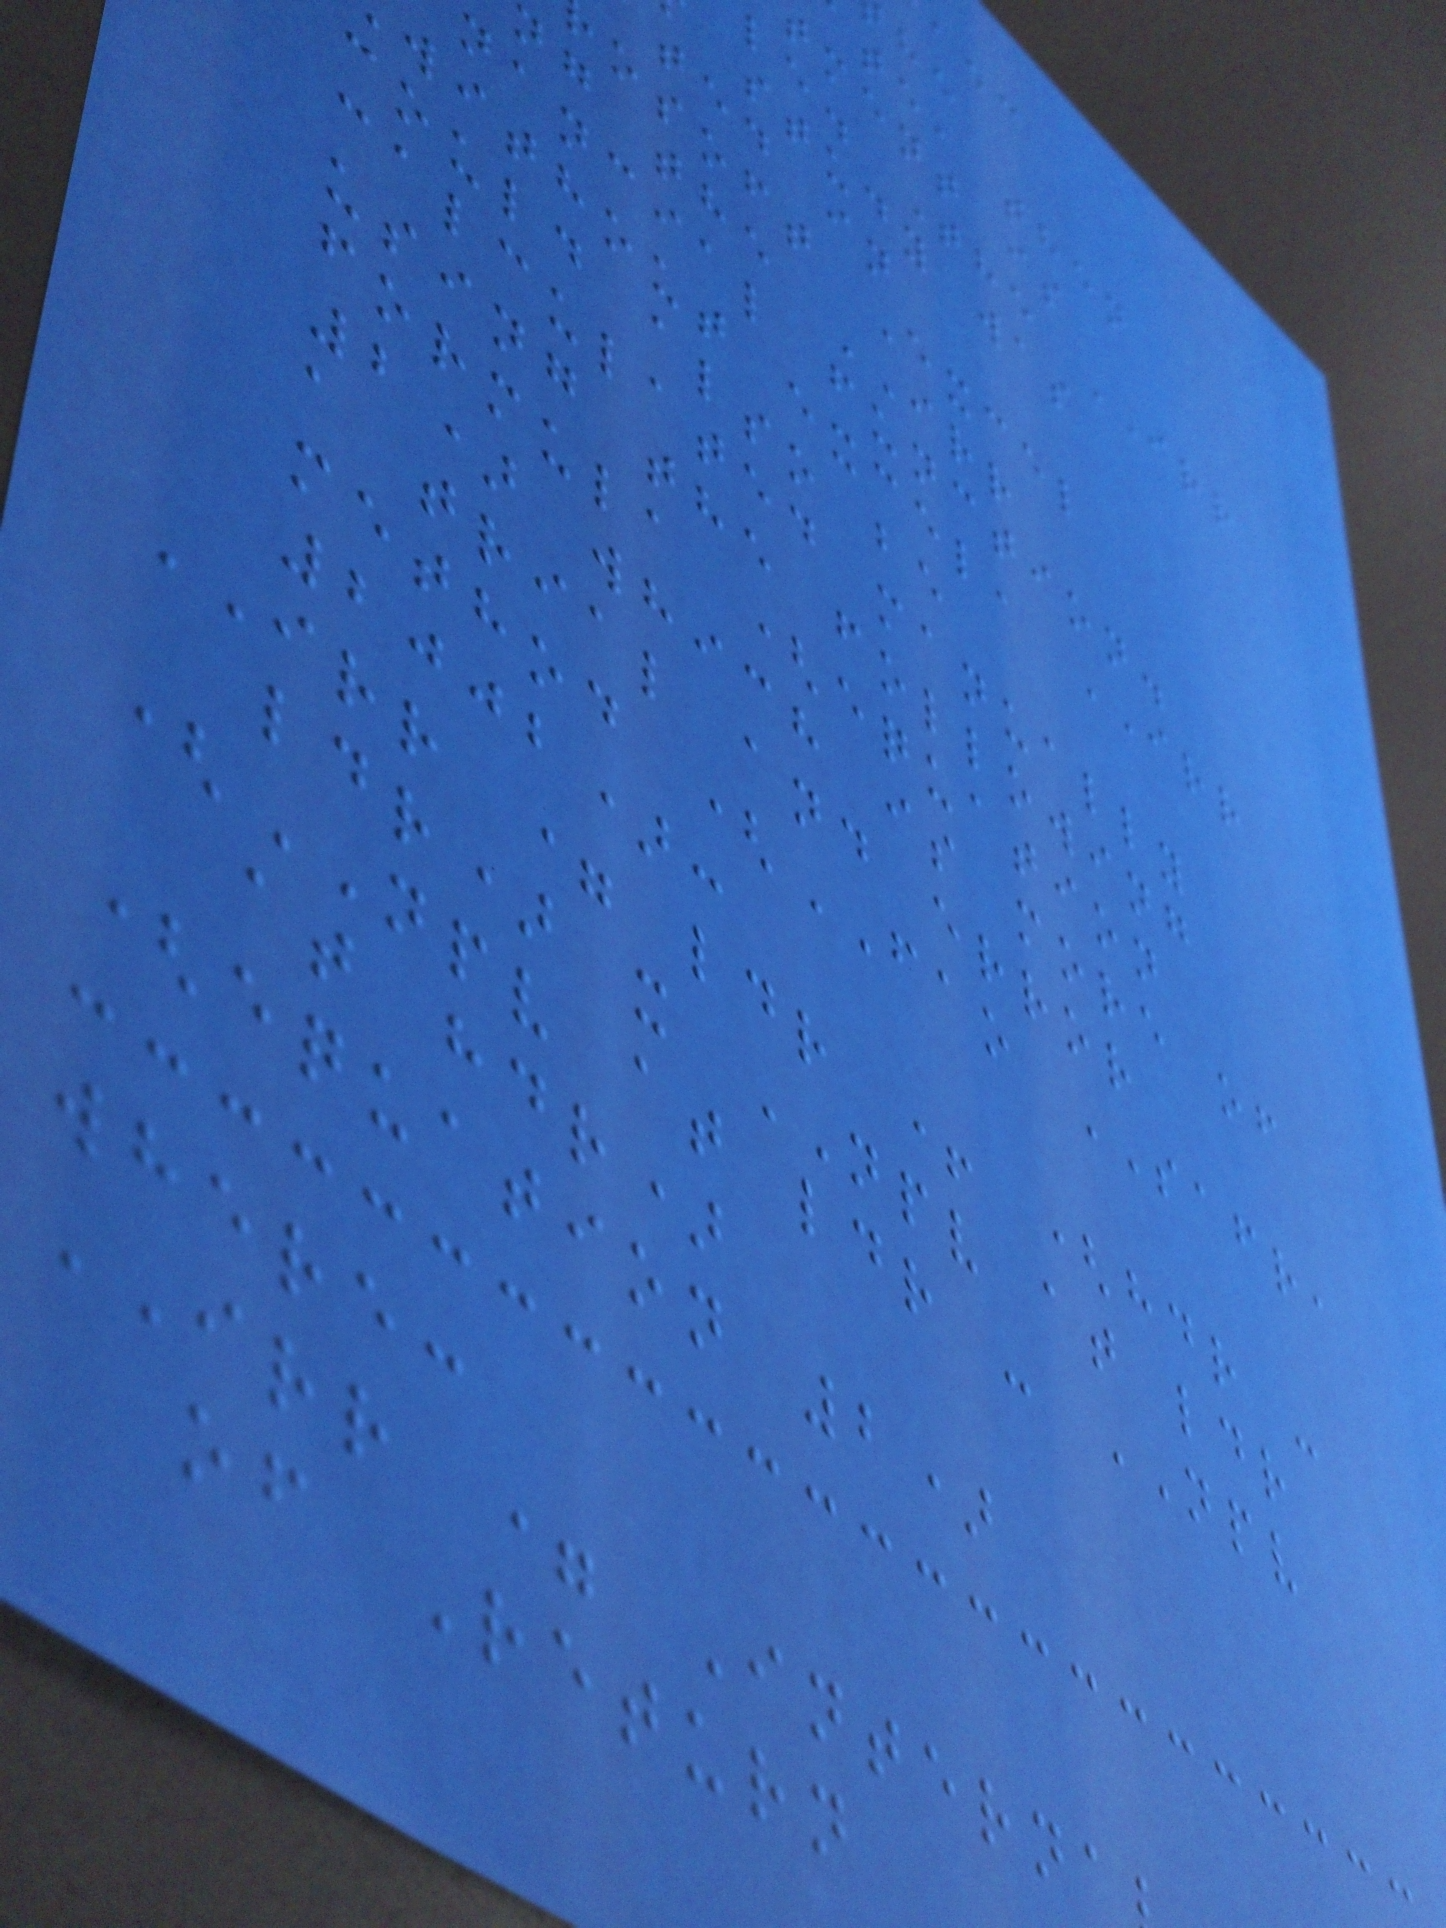te, then
tment is
le. The IRR
study was
ted in
osoft Excel
ng the IRR
nancial function.
without excel, IRR
could also be
calculated manually
using the following
formula (equation
2) which is more of
a trial and error
method (FAO SAFR,
2002):
IRR = ldr + (hdr -
ldr) x NPV at ldr
(NPV at ldr - NPV
at hdr)
(equation 2)
where:
IRR = Interna
of Return
